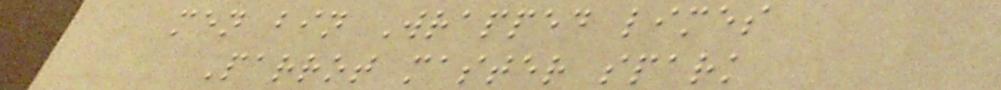men bin Wrapped limes
Parrot master spark
